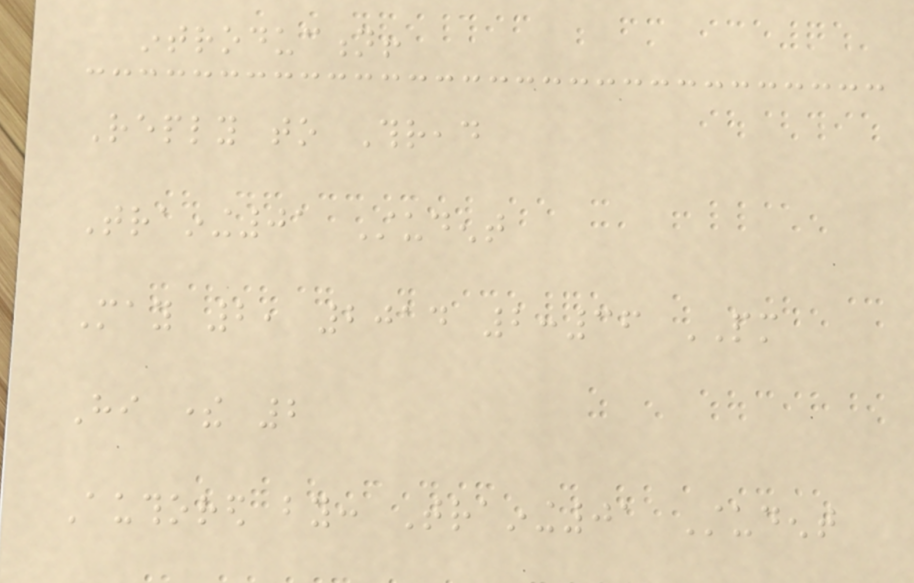introduction!
Reply to Thread
Training01 Student
May 2, 2014 2:36 PM
Hi there 2
Authored by: Training01 Student
